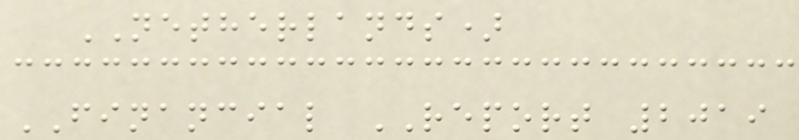NETHERLANDS)
FINANCIAL REPORT 2019
